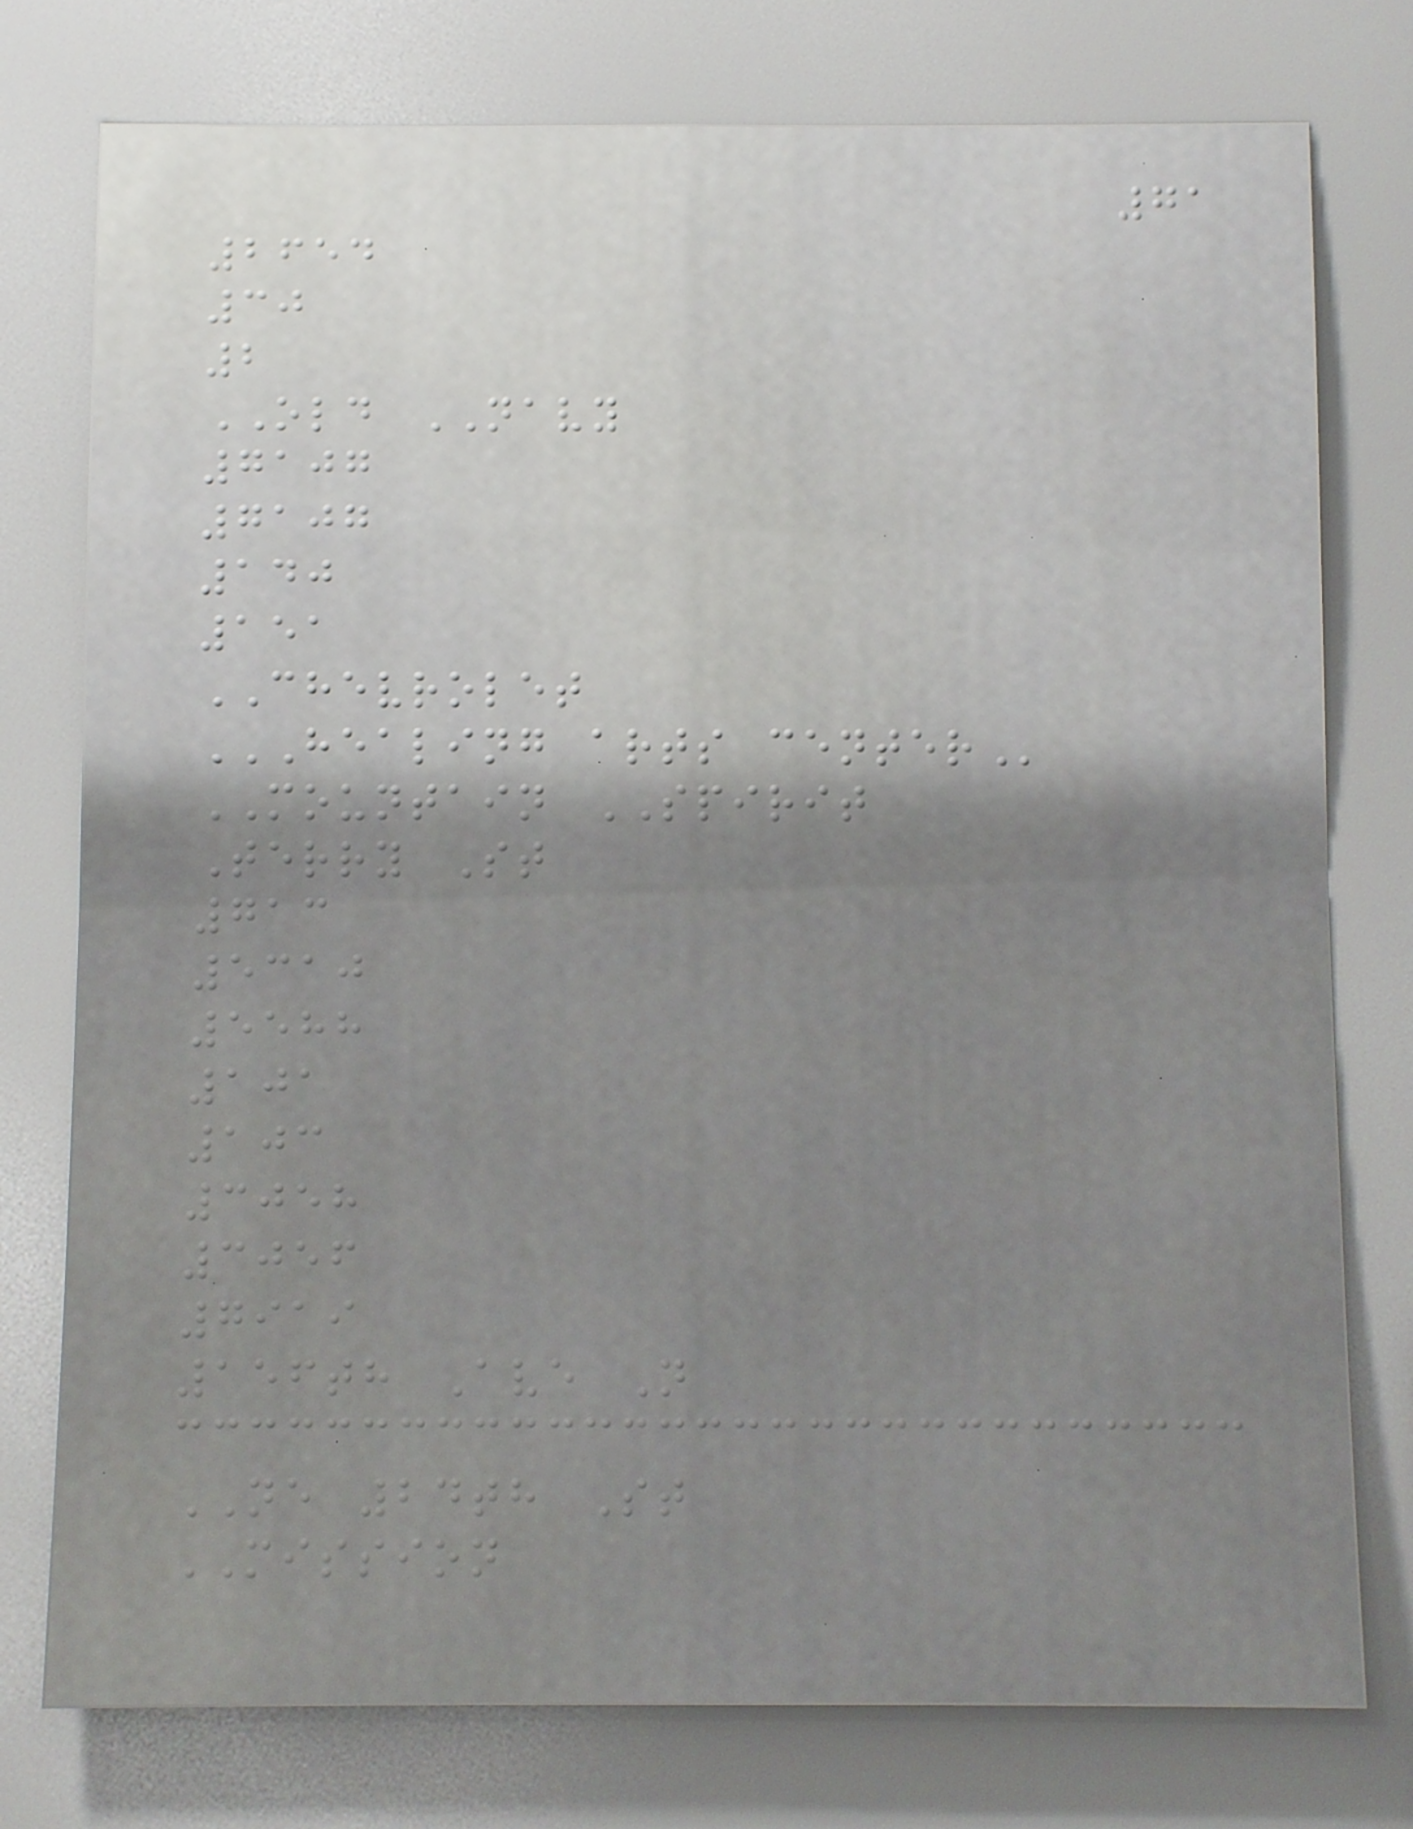71
2654
30
2
OLD NAVY
7107
7107
140
151
CHEVROLET
HEALING ARTS CENTER
MOUNTAIN SPIRIT
Terry St
713
5310
5588
101
103
3058
3056
7919
156th Ave N
NE 24th St
MISSION
